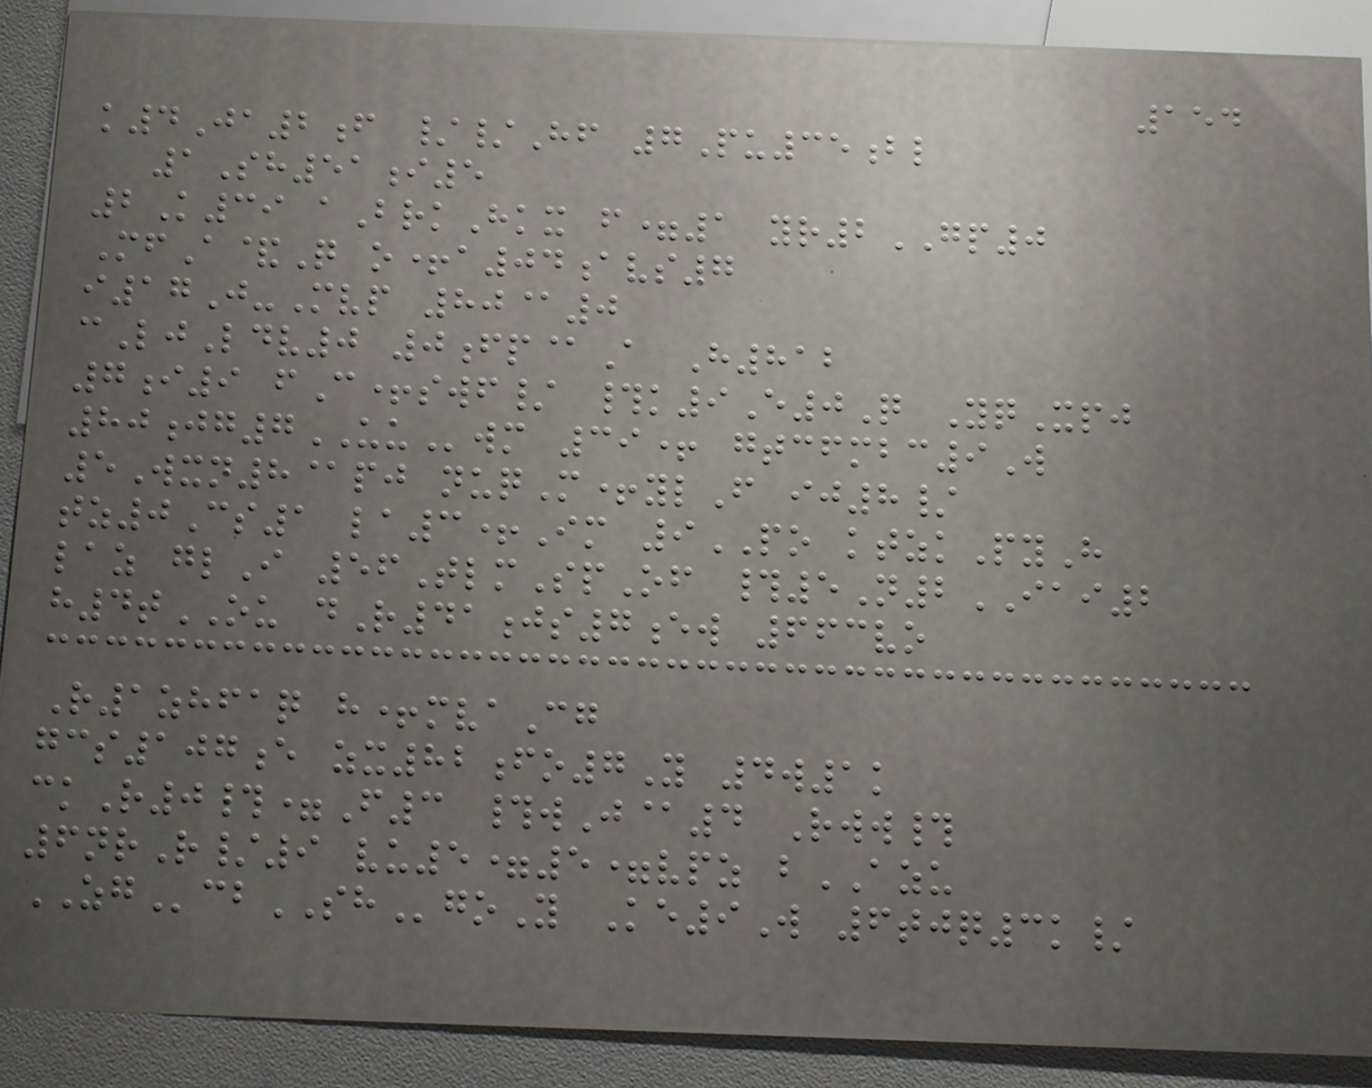154
k4Ja2f //Hf 7Pu35bl
1Sh51i5
2K39 aBrkHkx f=1 yr2GP0
MfA&Q o+a04avs7
i17J-Mvp 80@0
cLjLdv0 0fp@A H812
7i9 fC+swf/ #k9E0Q YqXpj
80jg7UUwm 39+ gtcfmbc9W
5Wxn8@pj nuqM+ylF ij8/
tz0Cs1 la3+Im 9PO ktzkPyH
laz glI 56TlmSpOf #5N2IAI2
h4tOU dR41js7ew 663vo
R1zhfaq h+mvaCg
gcs107e zx82fo7Y 4w1k
ckR0#=F3 #wJ@4 Rww#
6nrR/9 vu5=5=vpz bAZU
ZGcbSHgoY Ke9W 6tjq3k/
